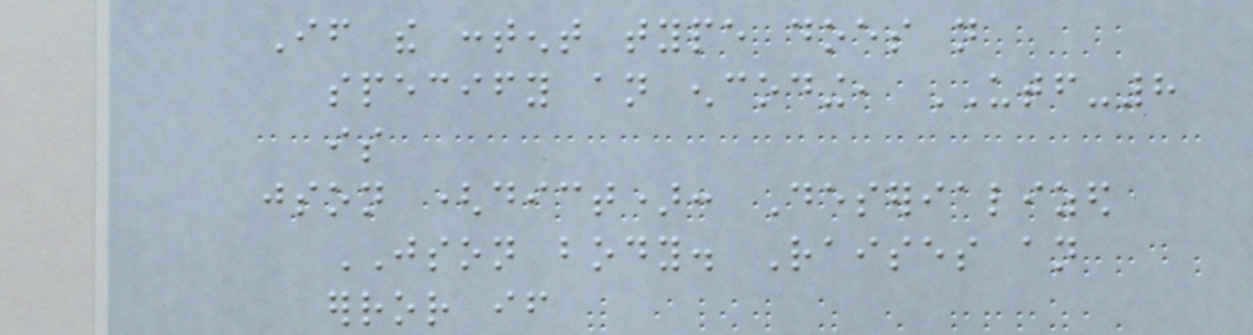If the content type does not
specify an encoding, UTF-8
is
json (dict): Deserialized
JSON body. Raises an
error if
